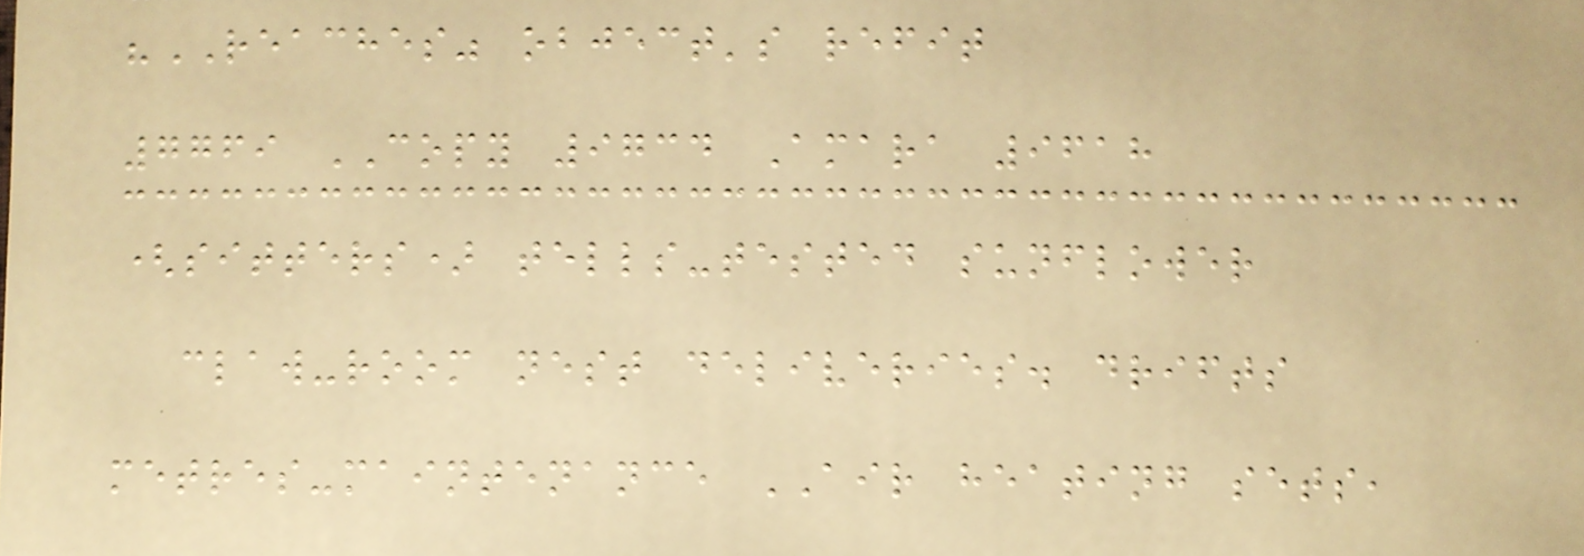"REACHES" object's refit
7769 COPY 9734 Amara 9618
(sitters) tells-tested sunflower
claw-room nest deliveries. drifts
metres-maintenance AIR heating sets,
